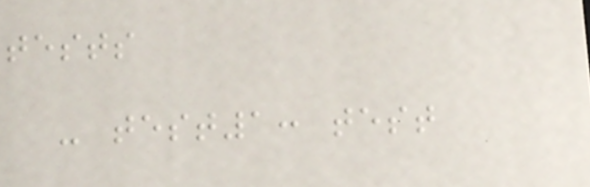tests
- test1: test
